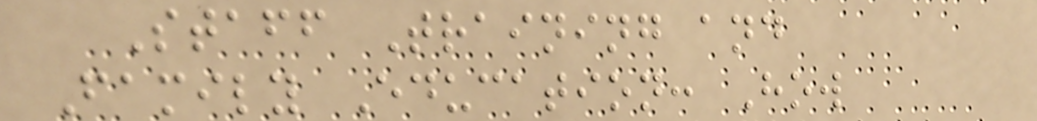Staff Training and
Family Education: How
